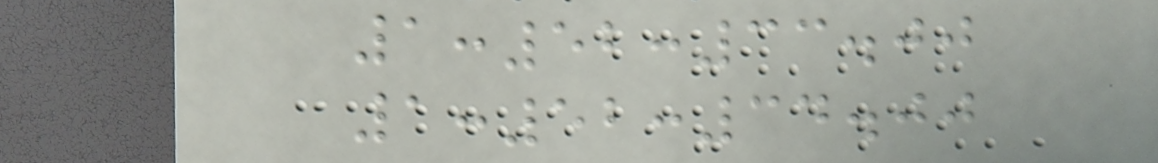1:52:33.00
1:52:34.00
